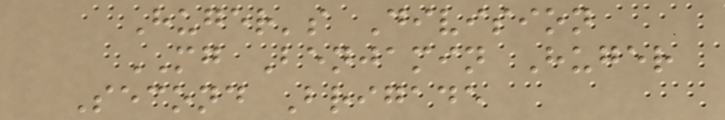Huger's Division
MG Benjamin Huger
Second Brigade
